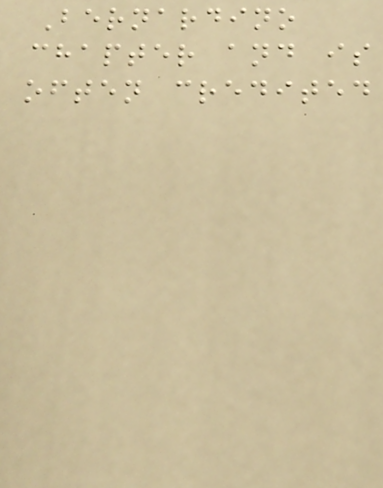Bernardino
chapter and is
often credited
